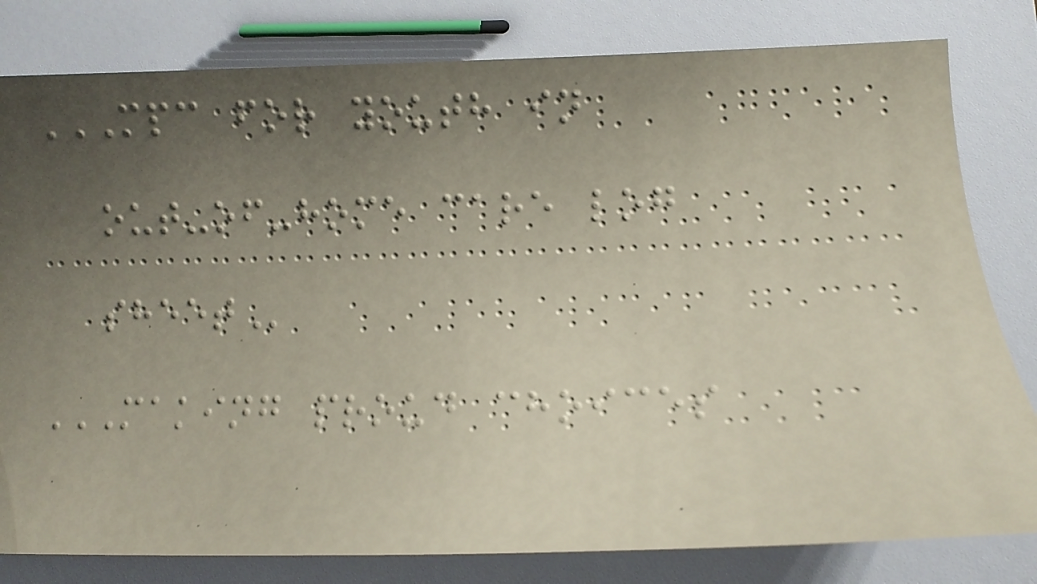MPC FOR YOUTH IN
OUT-OF-HOME CARE LOG
SHEET
MAKING PROUD CHOICES
